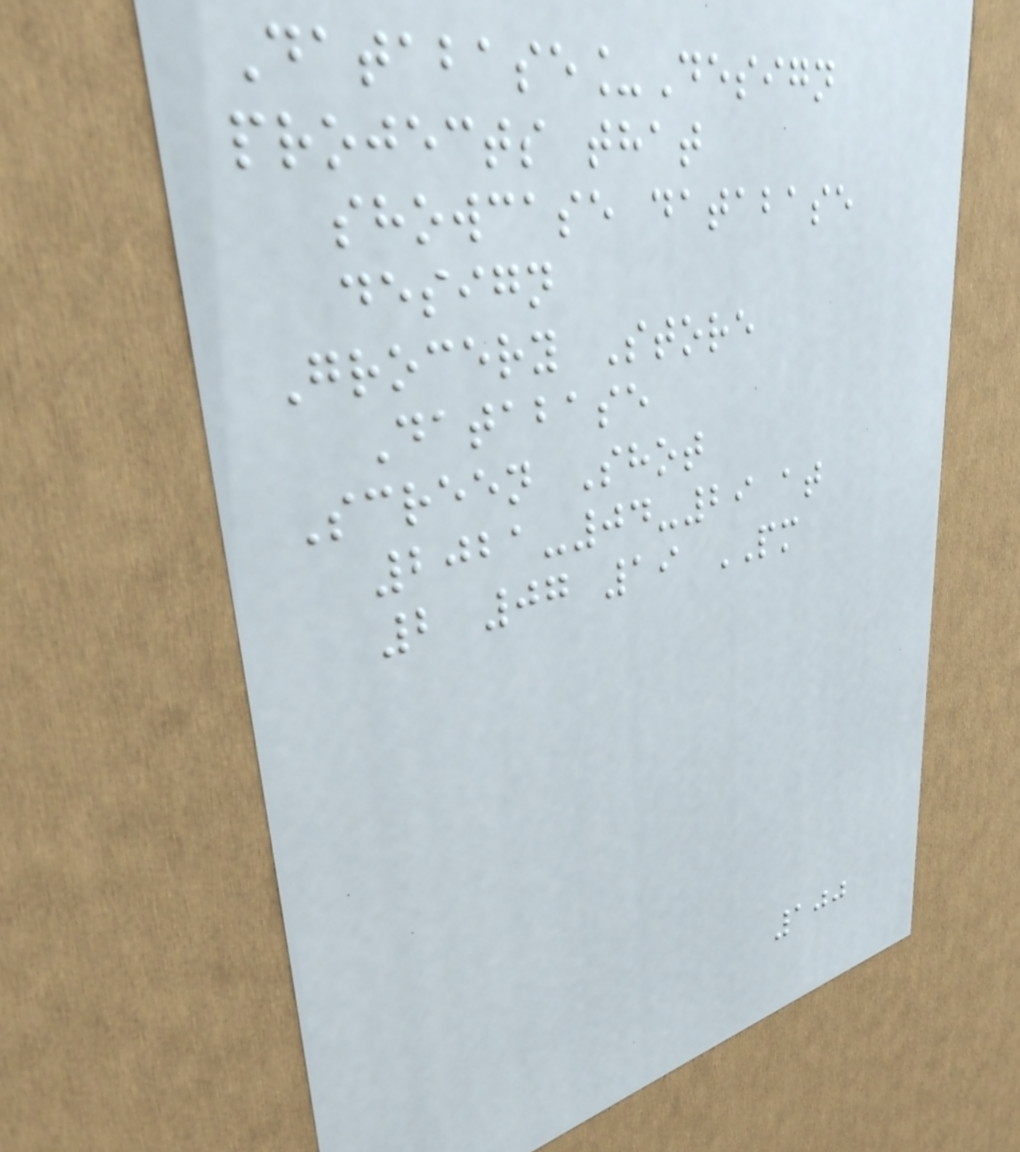Database_Design
projects that
showcase database
design
Grocery Store
Database
Screen Shot
2021-04-29 at
2 07 19 PM
100
